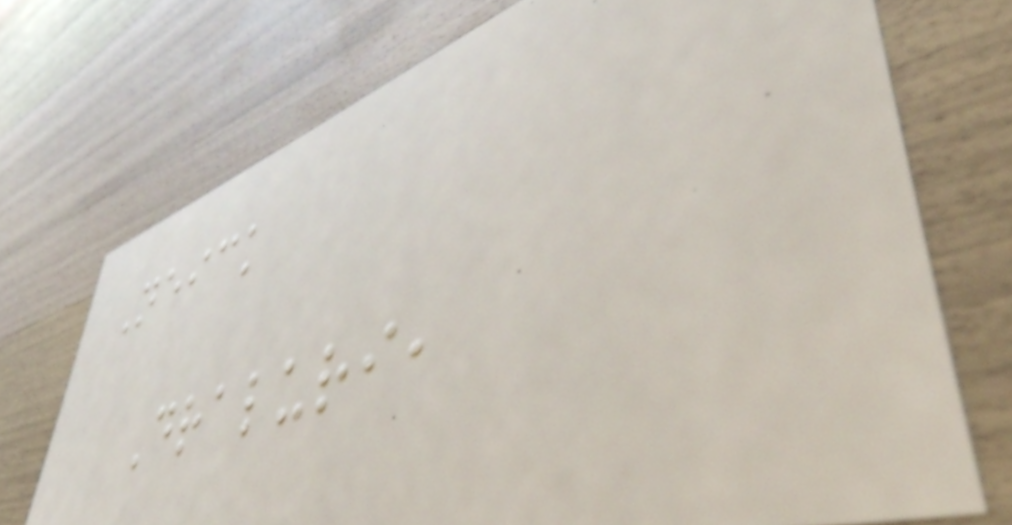Neick
Draluri,
